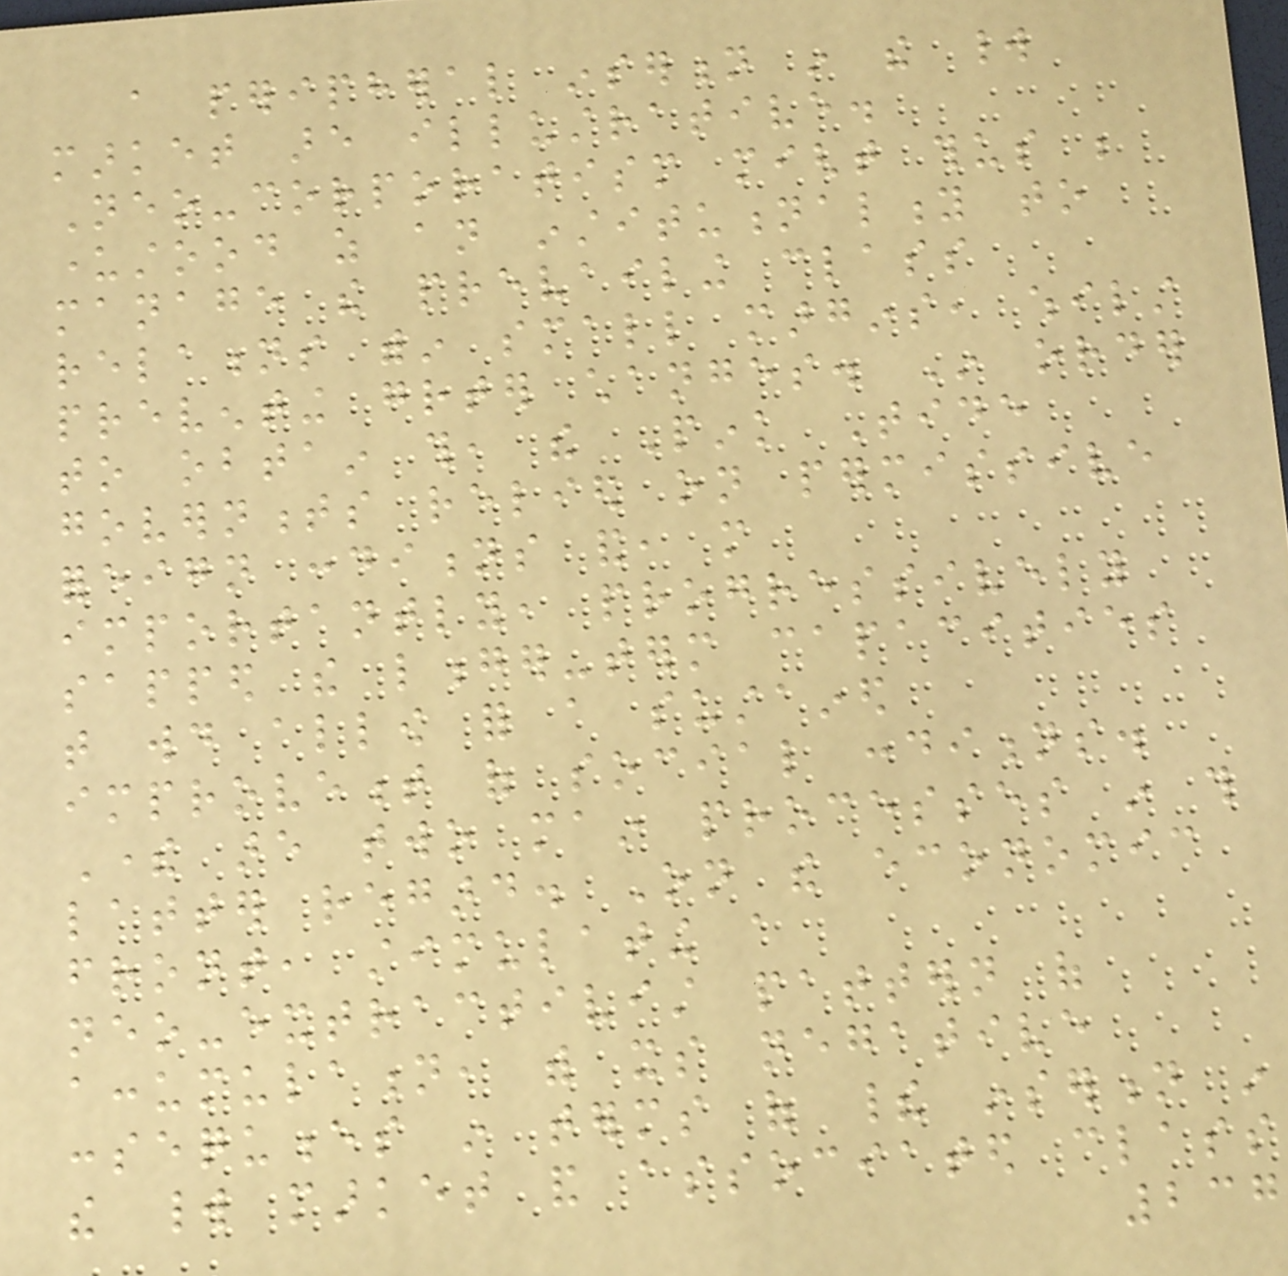a peripheral insertion in the world
market are illustrative.
Neo-corporatism might thus be
understood as an institutionality to
manage the prevailing class
relations within small margins, whilst
preventing greater changes. In order
to obtain this, the Pink Tide
governments relied on permissive
foreign conditions and, more
importantly, progressively
sapped the longer-term capacities
that would allow for a sustained
improvement of social conditions.
There are two main processes in this
latter regard. On the economic
front, stimulating a
neo-extractivist pattern of
accumulation, with its negative
consequences in terms of their insertion in
the world market and associated class
237
